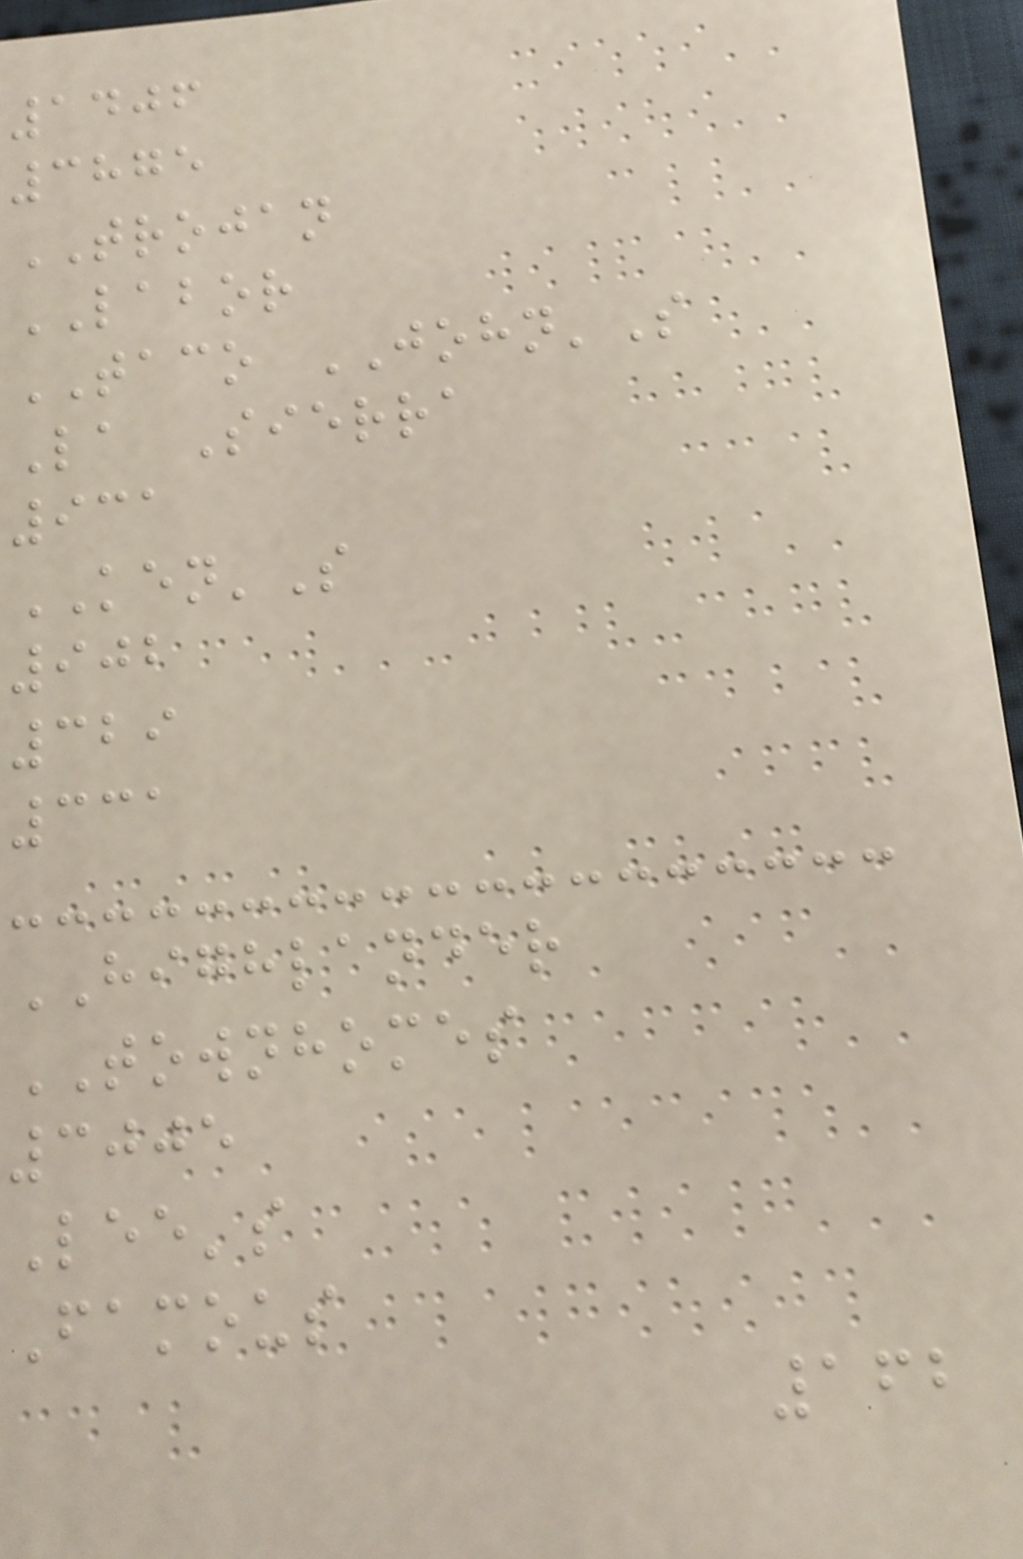1406
3875
TROJAN
LABOR
TACO JOHN'S
La Sierra
931
KEN'S
902
329
331
HIGHLANDER
TOWNHOMES
3005
Lee's
Famous
162
